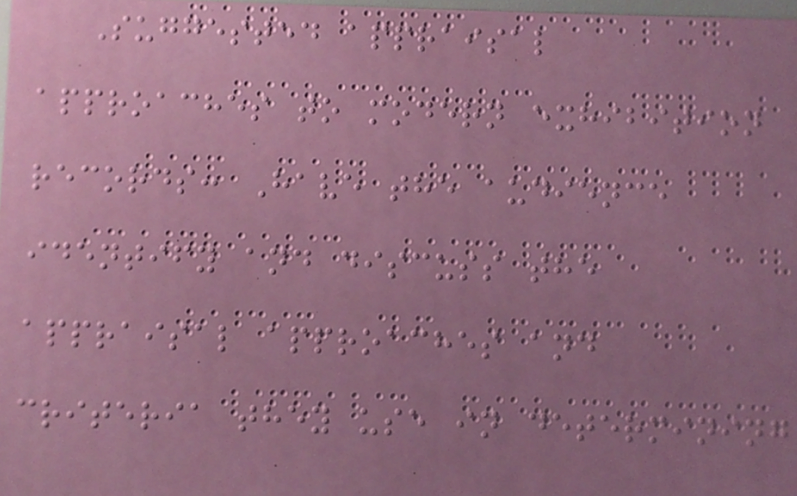Suggested appraisal
approaches to modern exhibition
records: Have the audience
identify and discuss the
appraisal approaches and
criteria they use in determining
